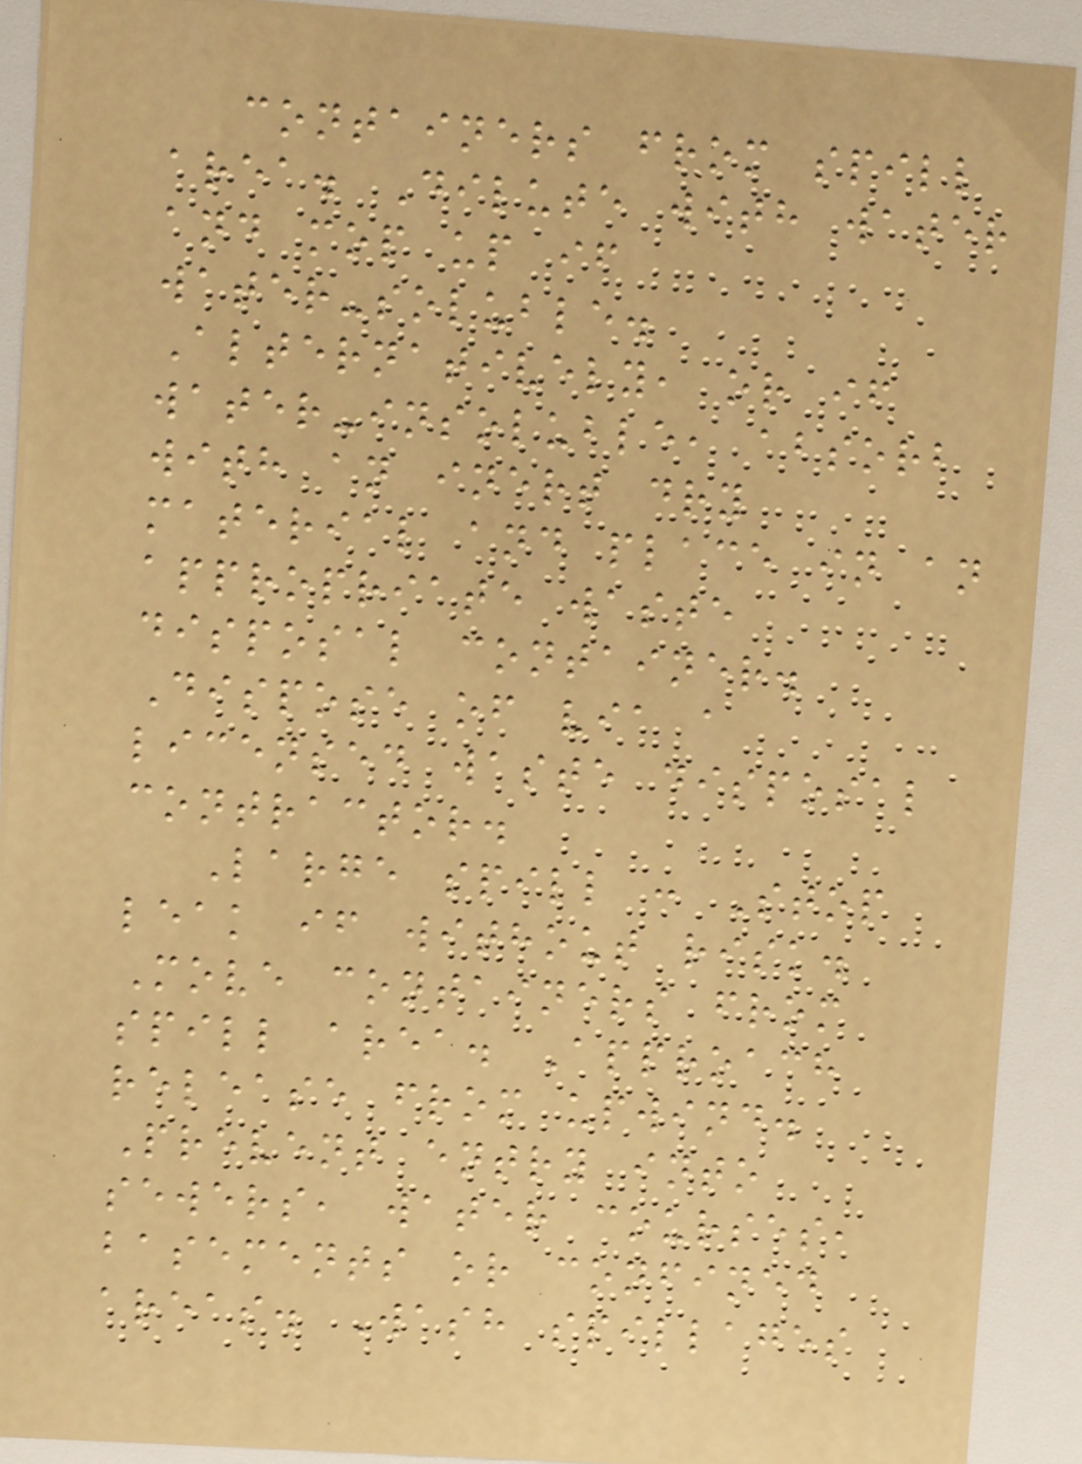containers from spill
area. Dilute with water
and mop up if
water-soluble.
Alternatively, or if
water-insoluble, absorb
with an inert dry
material and place in an
appropriate waste
disposal container.
Dispose of via a
licensed waste disposal
contractor.
Large spill : Stop
leak if without risk.
Move containers from
spill area. Approach
release from upwind.
Prevent entry into
sewers, water courses,
basements or confined
areas. Wash spillages
